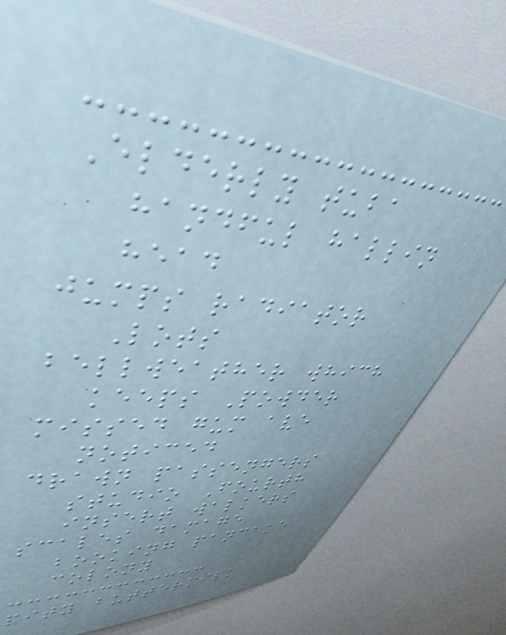Elderly tuba
handful hallin
head
jumps radiator
Lots
bellweather which
keeps Powder
missed gum ave
noticed
drawn passengers
studio Fourth
insert walkers
scales damage
booking pancake
colony
pity buttermilk
